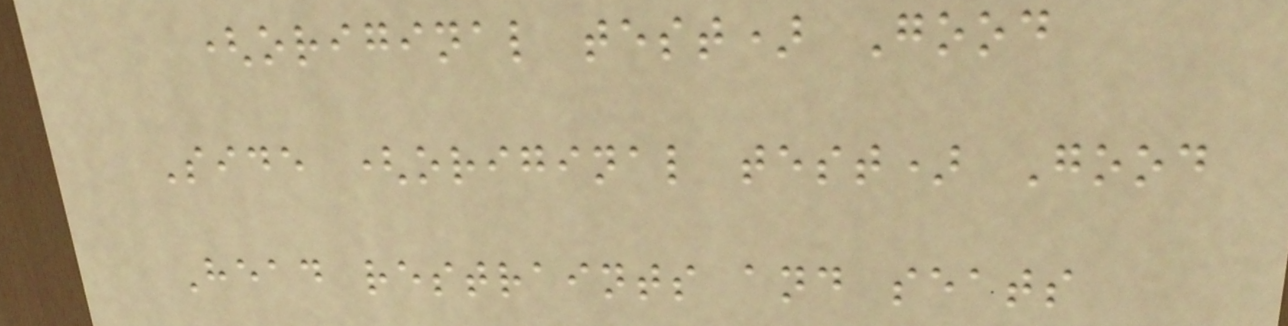(original test) Good
Side (original test) Good
Head restraints and seats
